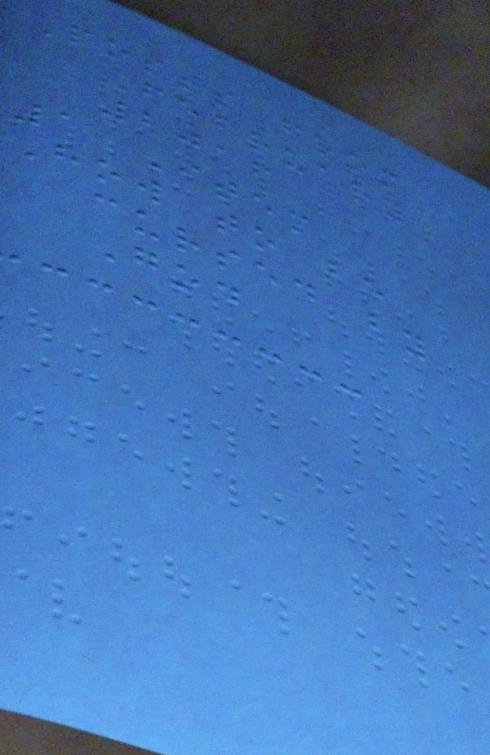Posts from
February
2016
1 Item
How to be
cursed by
God
